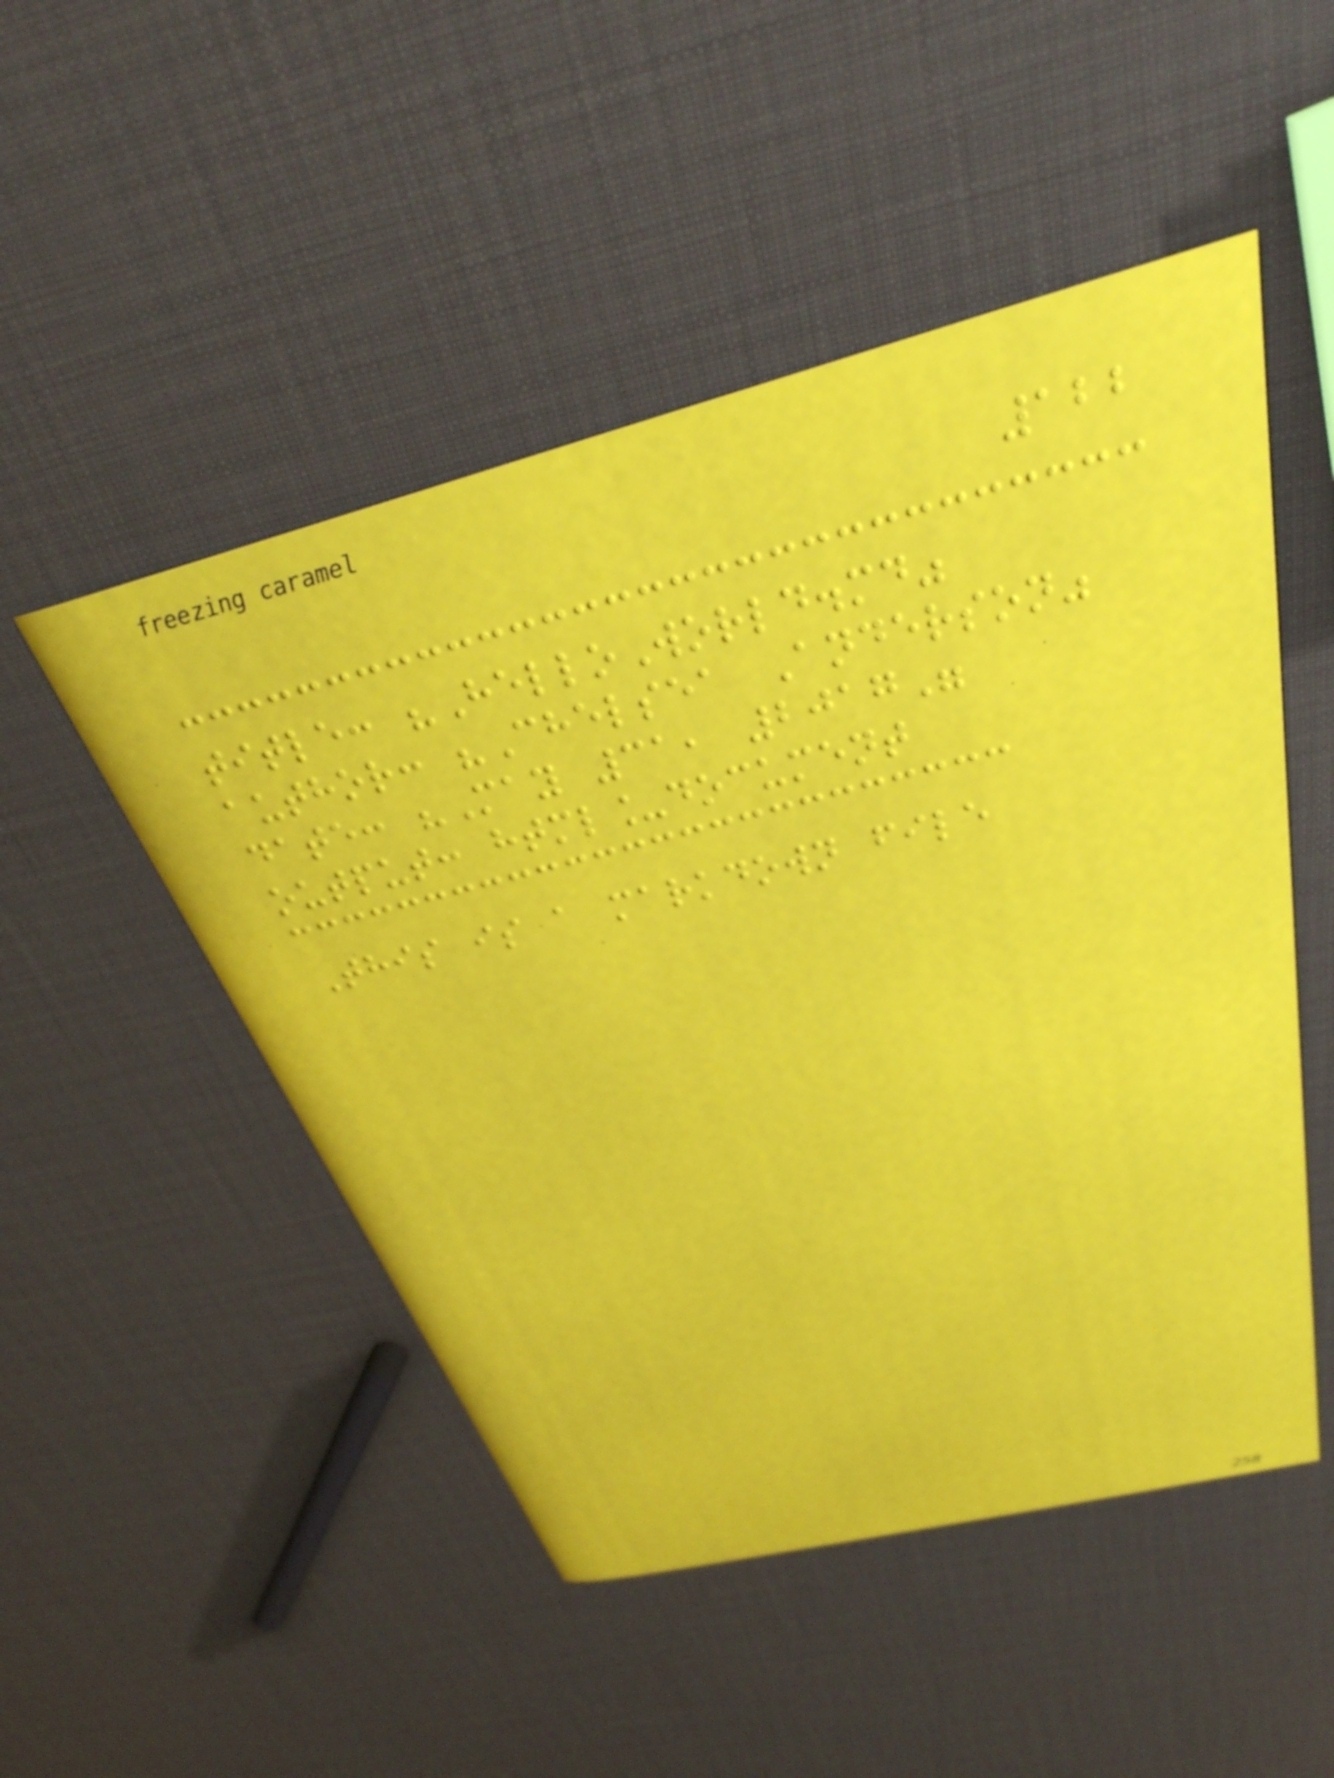122
title: "HelloWorld.md"
author: "Chelsea Anderson"
date: "May 31, 2017"
output: html_document
This is a markdown file
